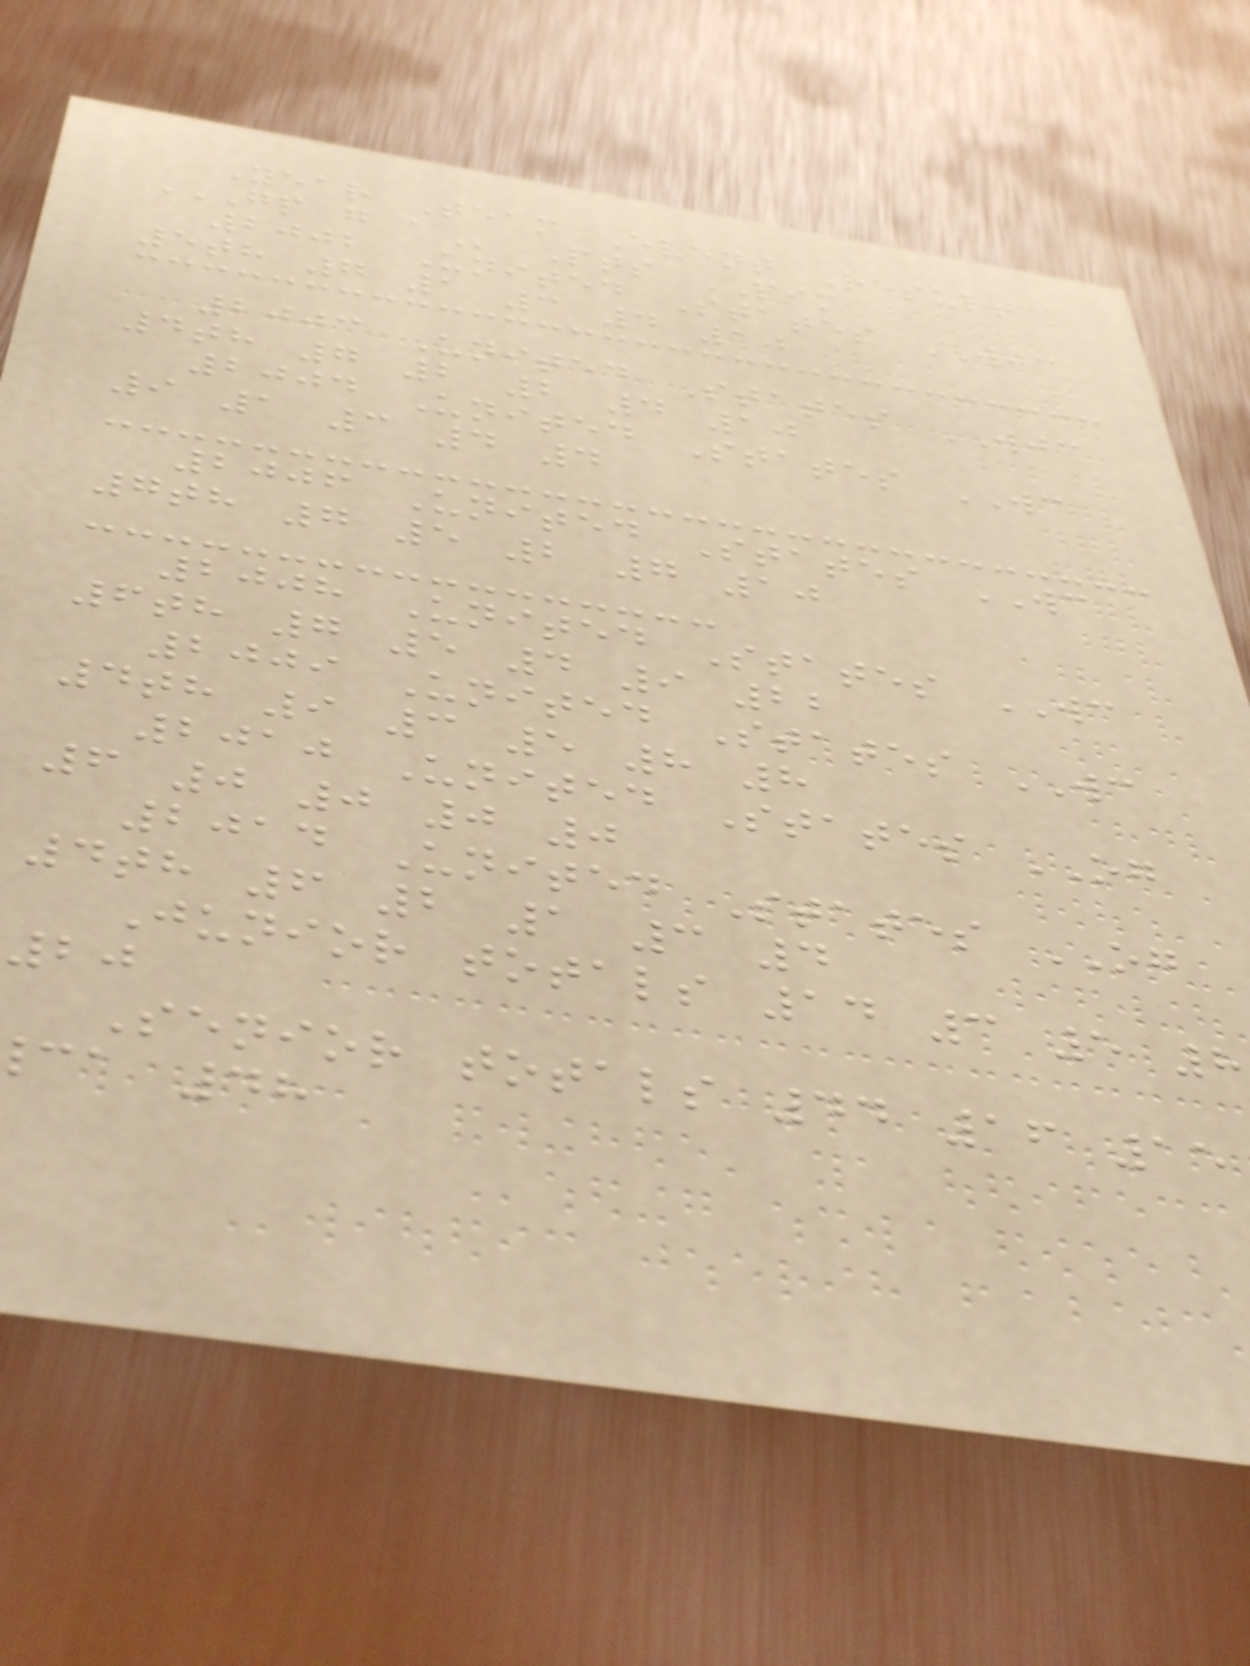Year Team Event Result
GP G A Pts PIM
2002 United States WJC
5th 7 1 3 4 10
2003 United States WJC
4th 7 2 2 4 10
2004 United States WC
9 1 3 4 4
2006 United States WC
7th 7 5 2 7 10
2008 United States WC
6th 7 5 4 9 22
2009 United States WC
4th 9 3 5 8 8
2010 United States OG
6 0 0 0 0
2014 United States OG
4th 6 2 1 3 4
Junior totals 14 3 5 8
20
Senior totals 44 16 15
ca 48
